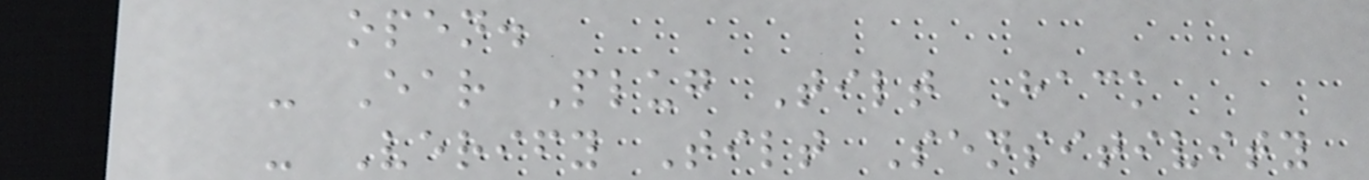open.
- Ear Plug Tilt Hack
- Verify Tilt Sensitivity
